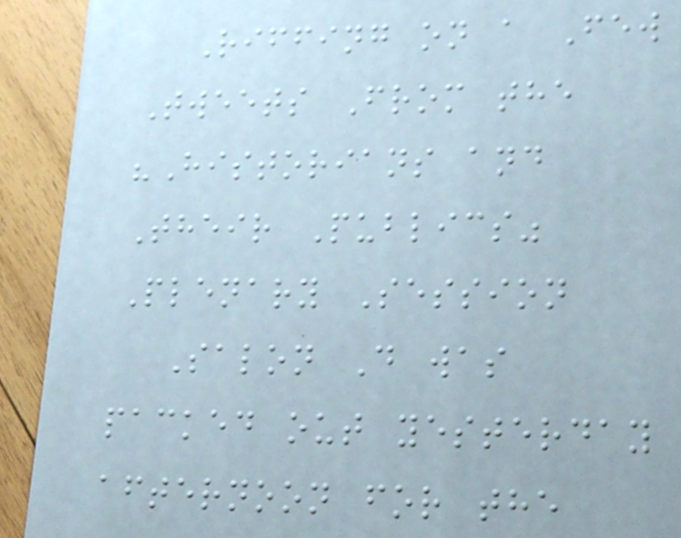Riffing on a Few
Tweets From the
"Historians and
Their Publics"
Plenary Session
Salon D was
packed out yesterday
afternoon for the
